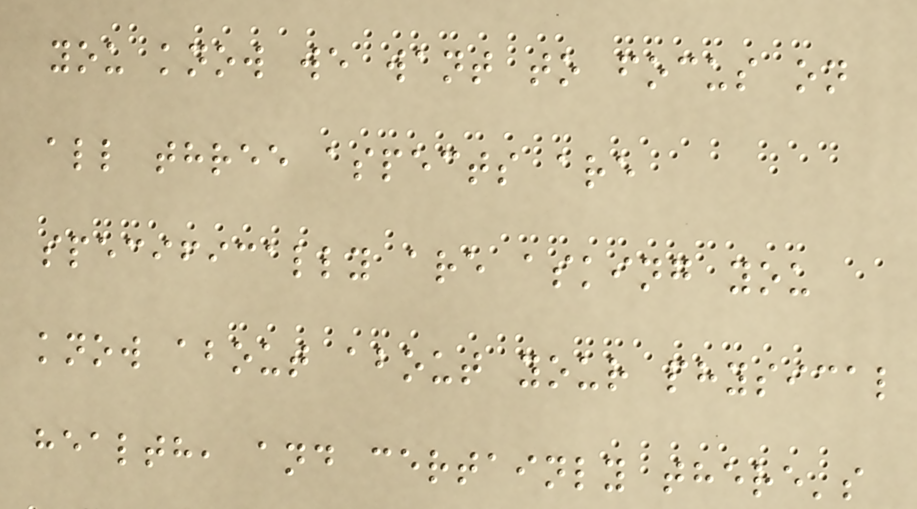you know we want to focus on
all three aspects are
specifically are asking you
know about about your physical
health, and certainly there's
